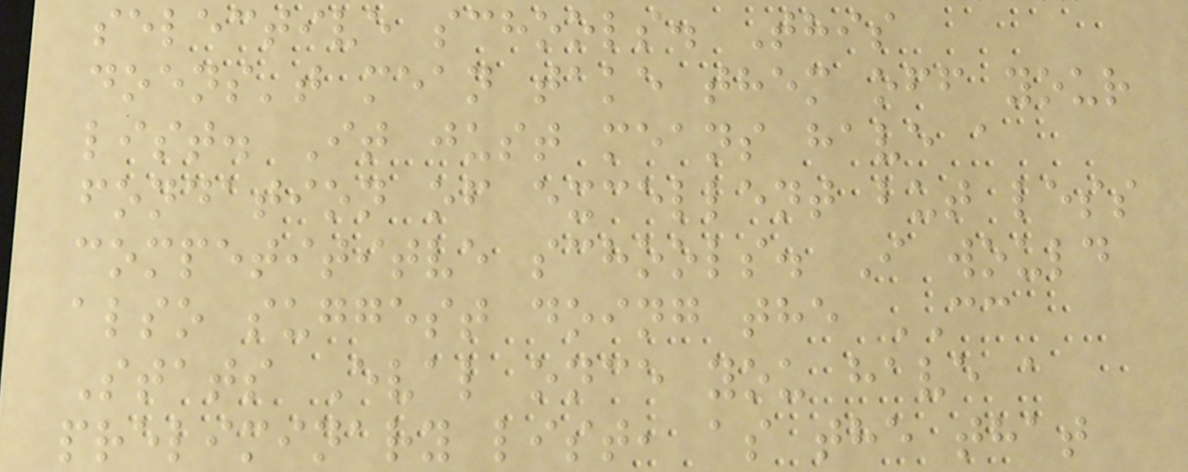selective schools. This
doens't mean take them off your
list. It just means have a
fondation of excellent but less
competititve schools. I would
also suggest doing the CC
Stats Eval once you have a
preliminary list, as the that
